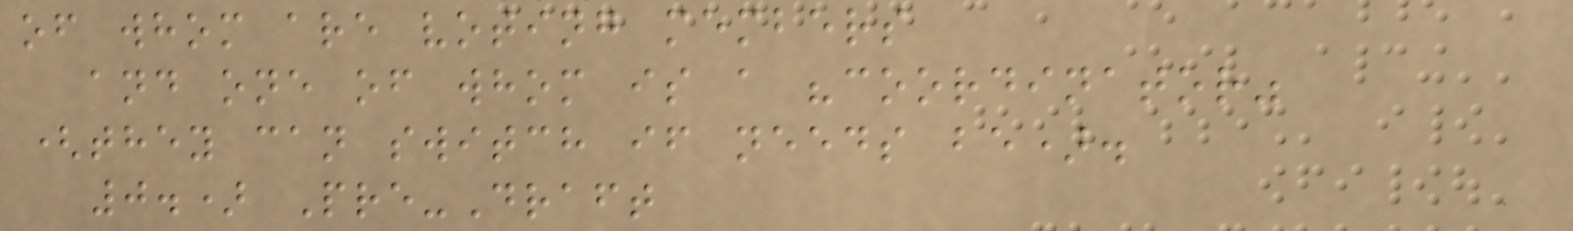of whom are voting members
and one of whom is a "coordinator"
(they can switch if needs be).
0.) Pre-Draft
